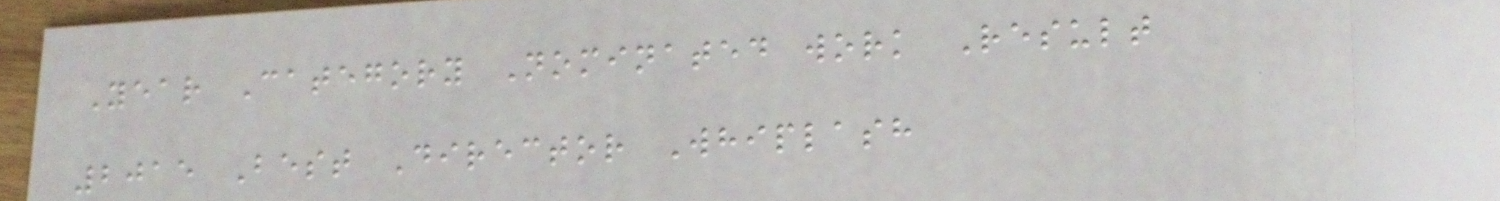Year Category Nominated work Result
2015 Best Director Whiplash
